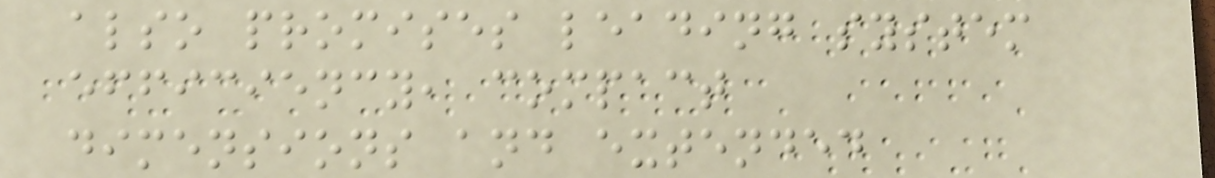also promises leading system
efficiency, compact
dimensions and extended
